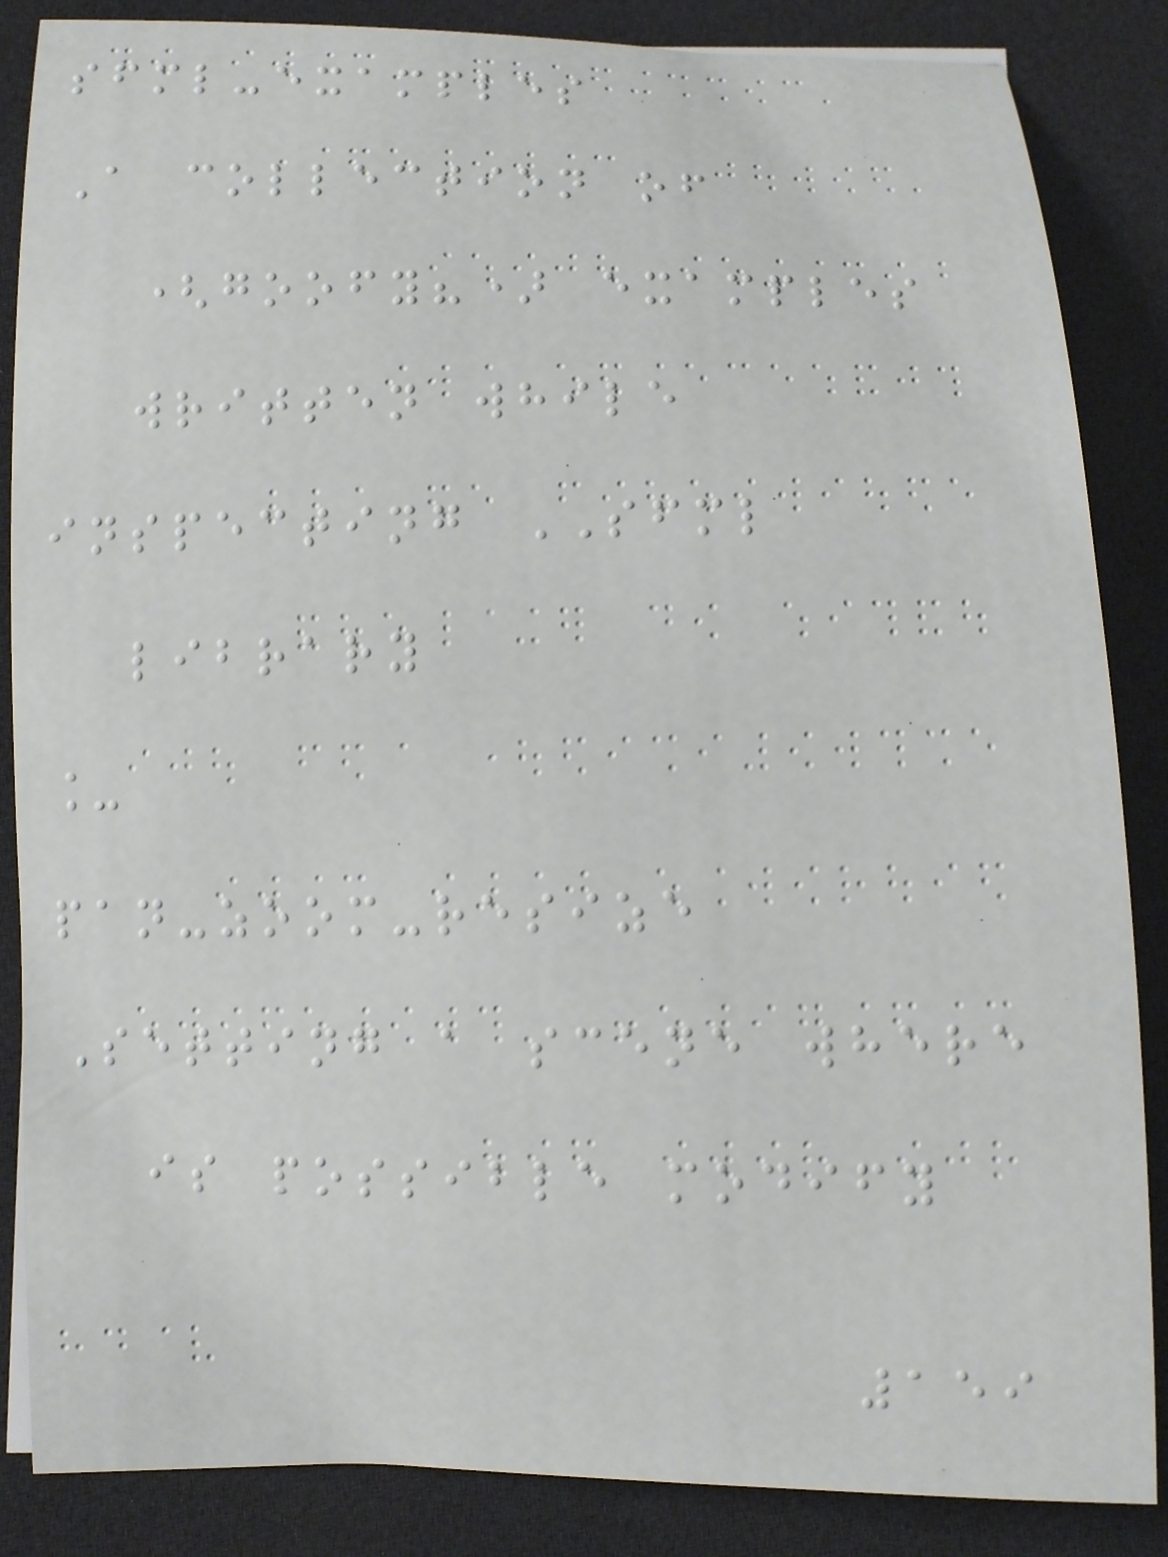sfml-examples
A collection of
(goofy?) examples
written while
inspecting SFML
library
_
pan-zoom-resize
Setting a scene where
is possible modify
159
